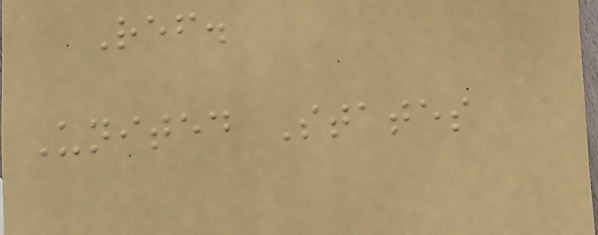Ref.
United States
